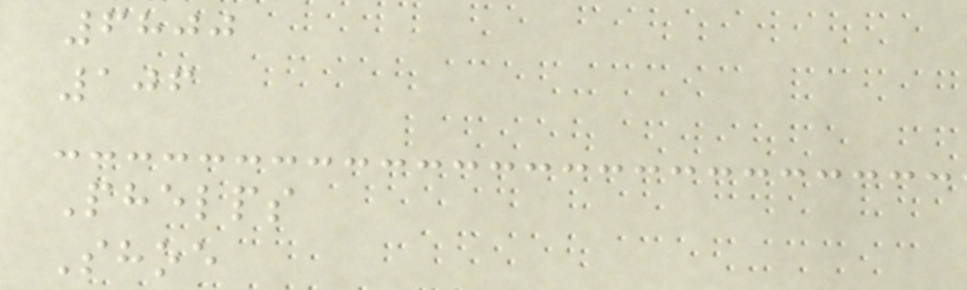6800
106
Phelps
Shoe
